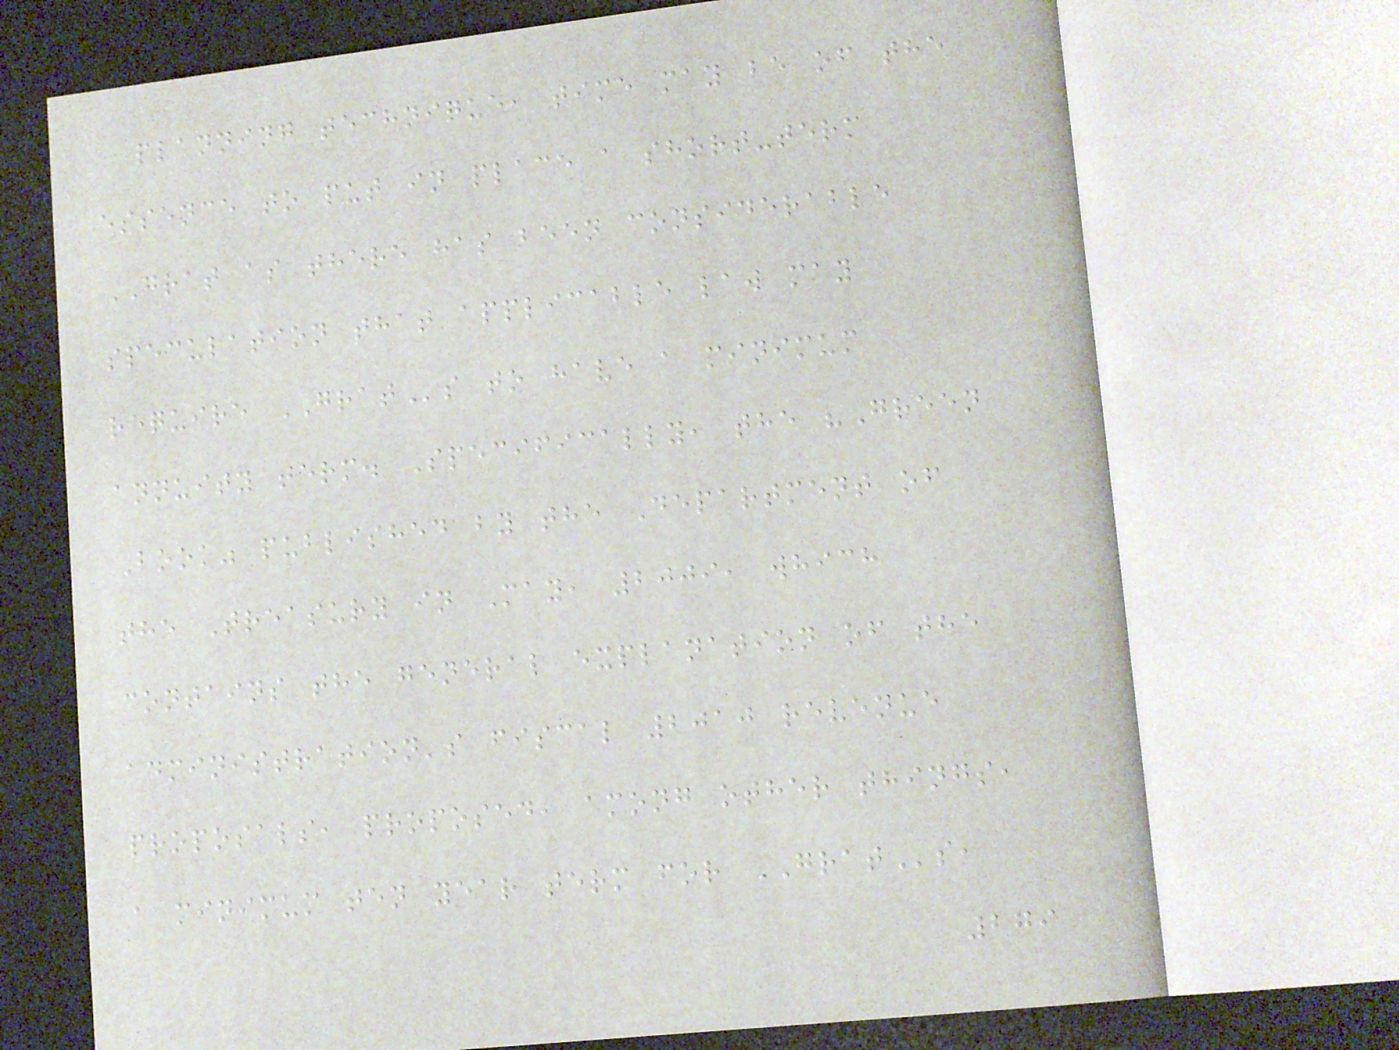planning technique, time may be of the
essence to put in place a short-term
GRAT as there has been considerable
speculation that applicable law may
require GRATs to have a minimum
annuity term. Specifically, the "Green
Book" published by the Department of
the Treasury in May, 2009, which
contains the general explanation of the
administration's fiscal 2010 revenue
proposals, proposed, among other things,
a minimum ten year term for GRATs,
279
